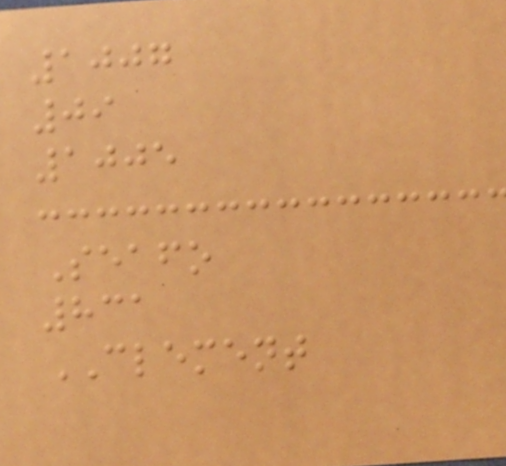1007
09
1005
Seafo
831
CLEMENT
